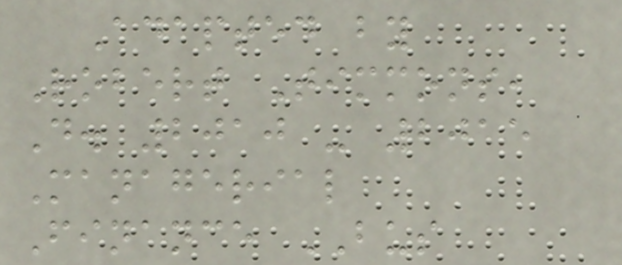Adapted by
Robert Timmons,
D. 2010 - 2015
Managerial
Finance BUS
